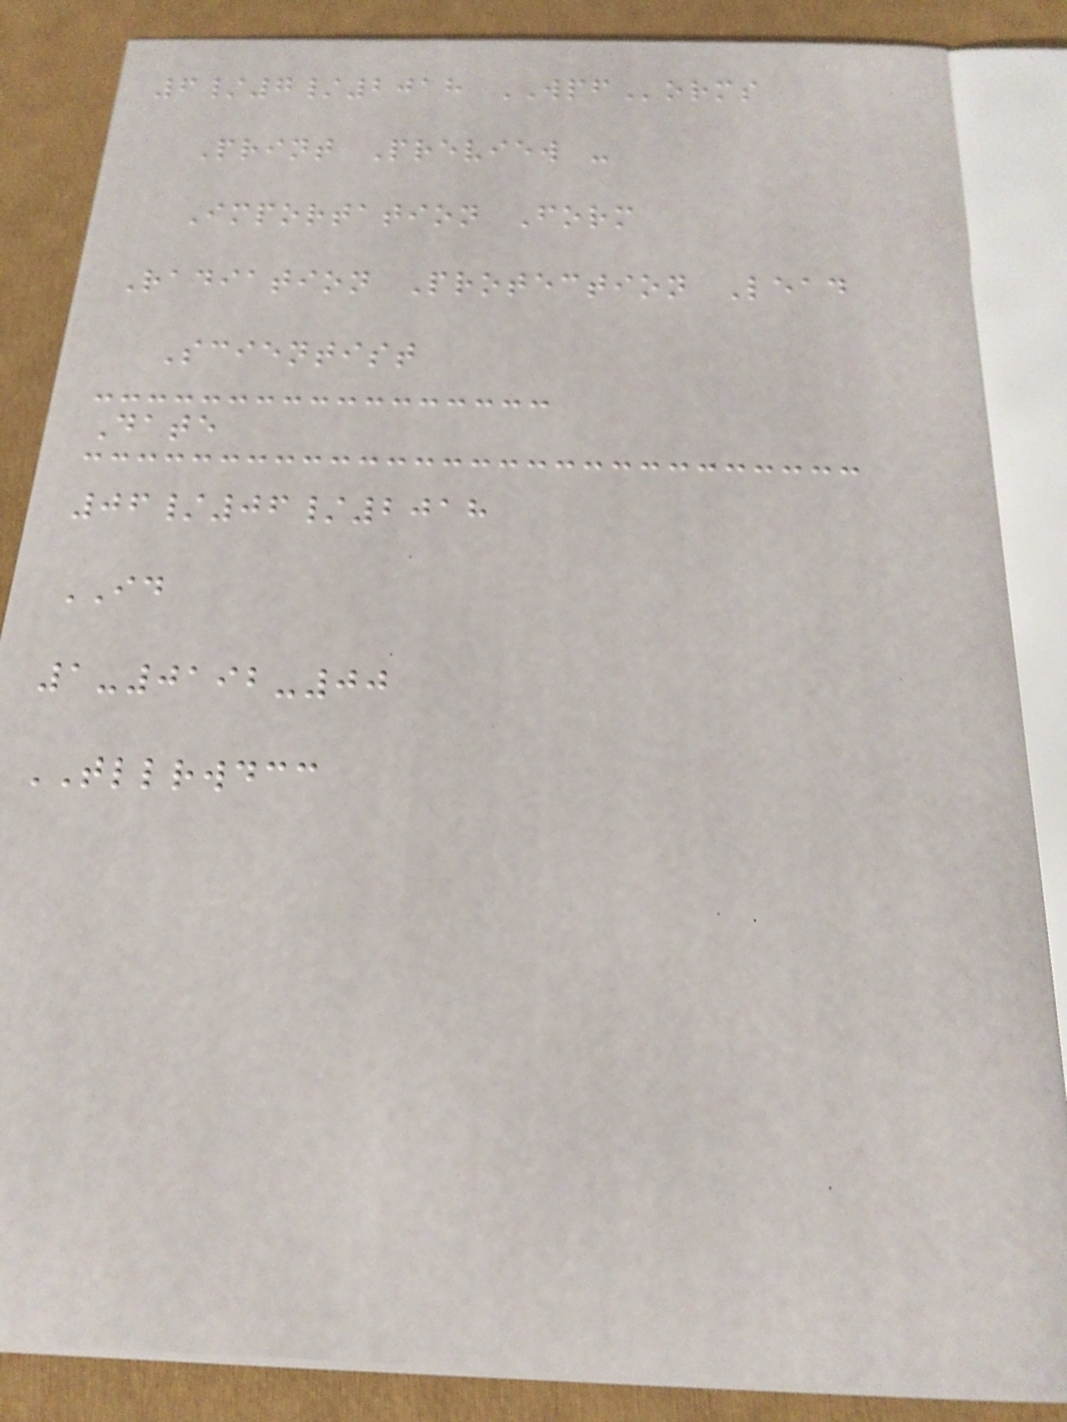6/7/2018 WPForms
Print Preview -
Importation Form
Radiation Protection Lead
Scientist
Date
06/06/2018
ID
1-0192-00
TLLRWDCC
